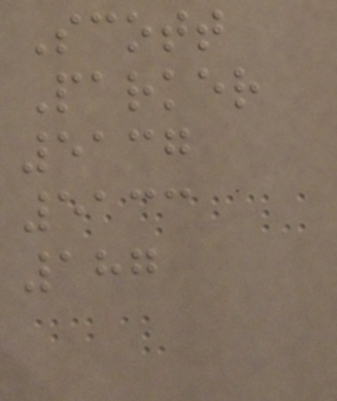Scott
Parker
5137
5133
187
